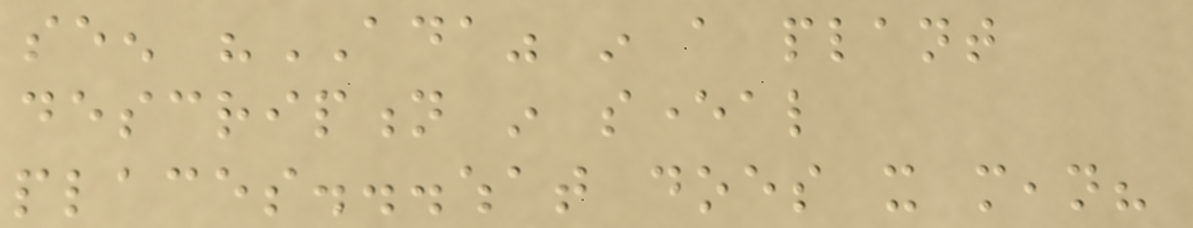seen "ADA" in a plant
description in several
places...what does it mean?
